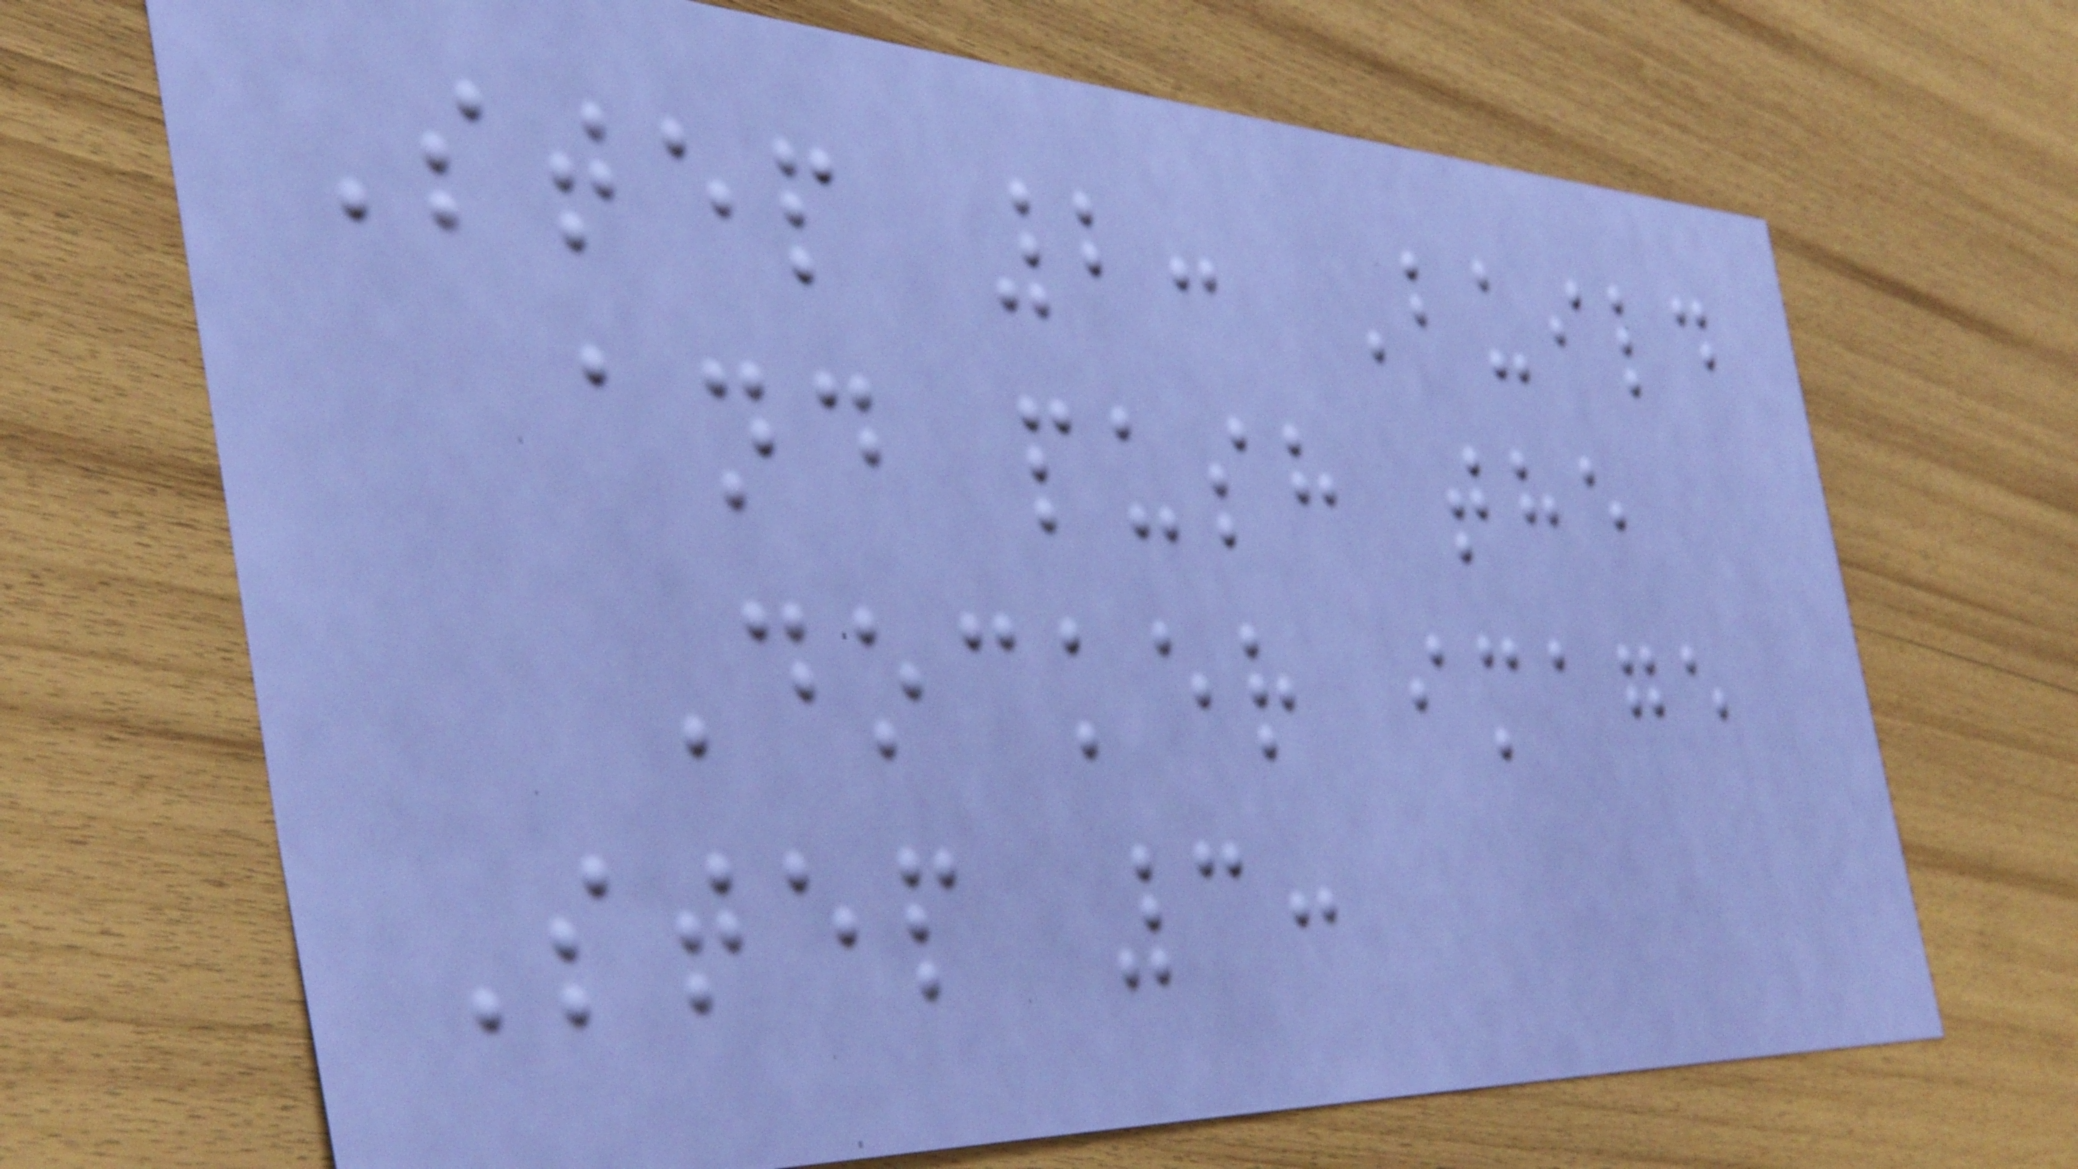Step 2: Build
and push the
Docker image
Step 3:
